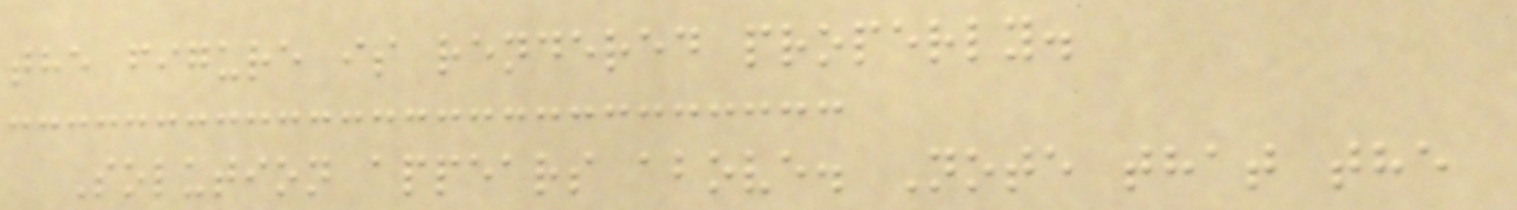the figure is rendered properly.
Solution appears above. Note that the
